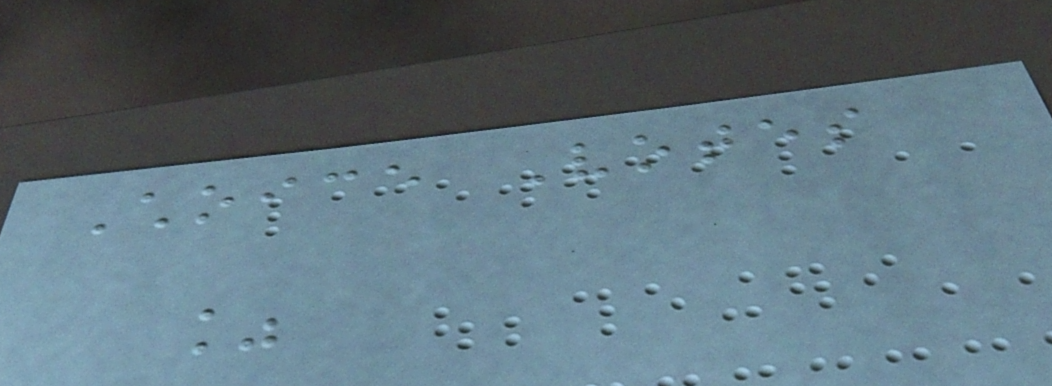Choice Votes
%
